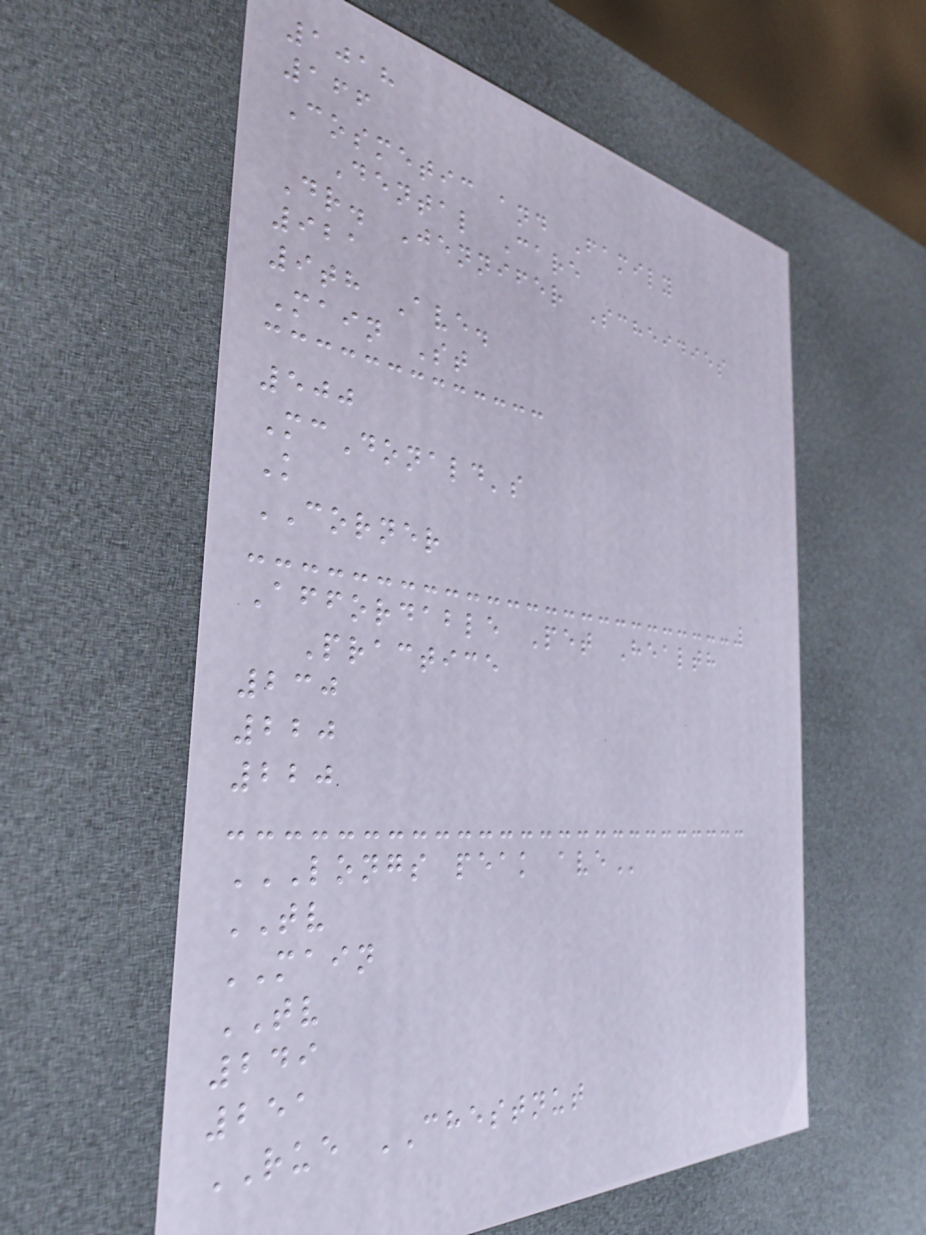1018
166
Cosmetic and Family
Dental Care
Dr. Jennifer Scheidies
921
9th Ave.
Main St
500
McDonald's
K
CORNER
Affordable Pet Health
Practice
230
220
220
LONGS PEAK AVE
TV
MAIN
TV
249
251
RUE CHESTNUT
